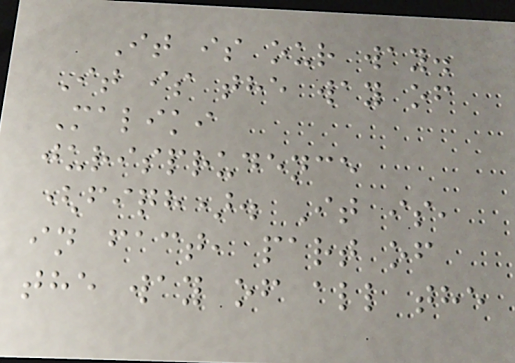It is our way.
It is the way of
Maliki
jurisprudence
(fiqh). It is,
in fact, part of
the way of all the
